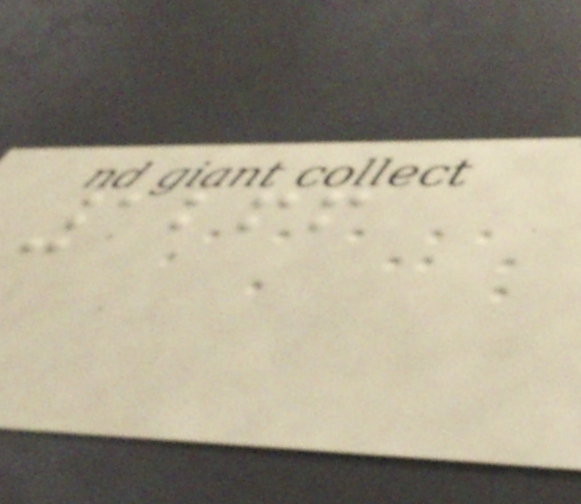1266
